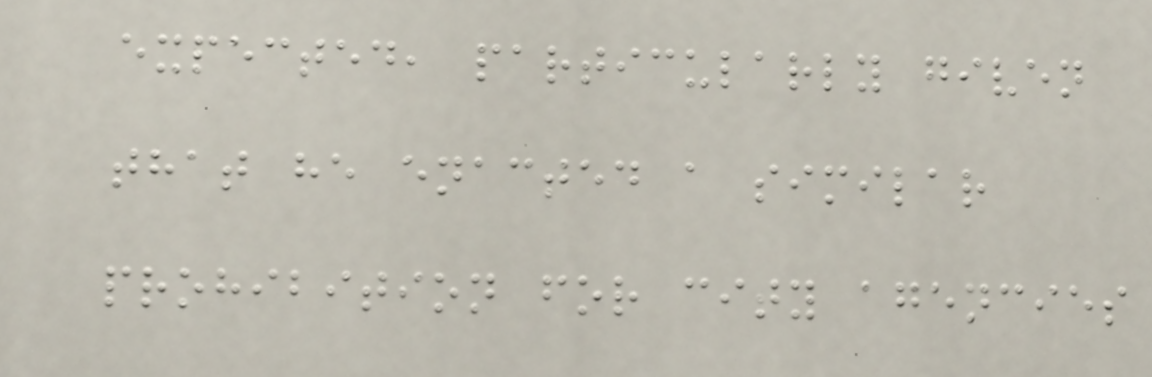expected, particularly given
that he enacted a similar
prohibition for city agencies
